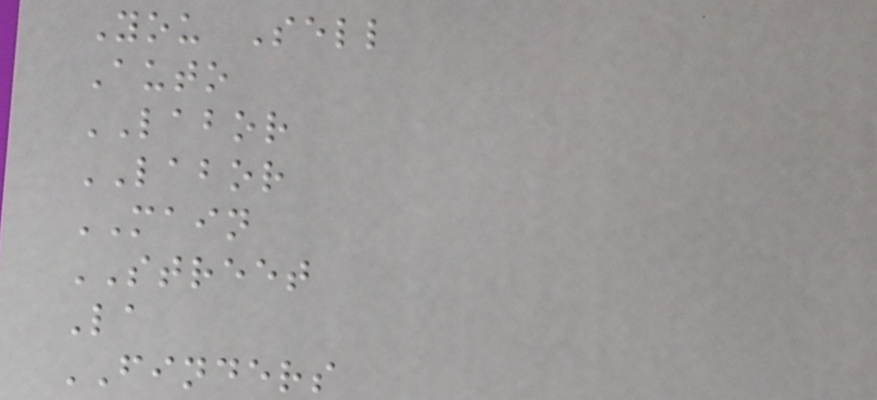You Sell
Auto
LABOR
LABOR
MAIN
STREET
La
FINDERS
